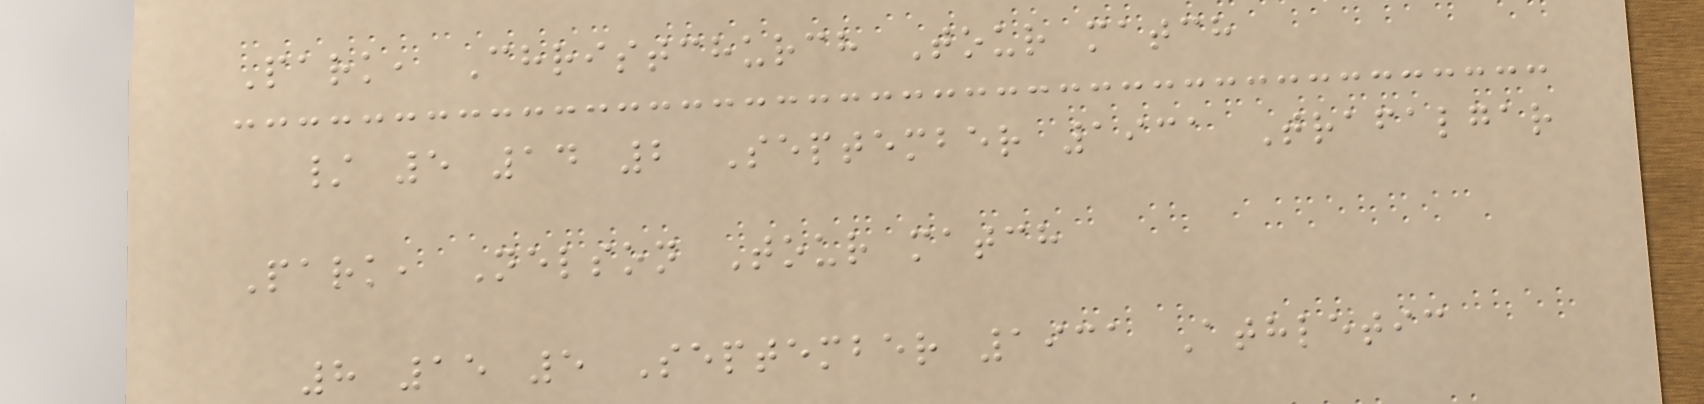Park, Christchurch Tour match
/ 5 14 2 September 1931 Trafalgar
Park, Nelson Tour match
8 15 5 September 1931 Athletic
